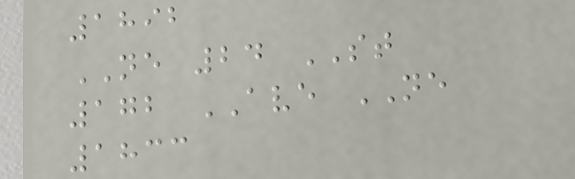1892
NE 24 ST
172 AVE NE
1833
